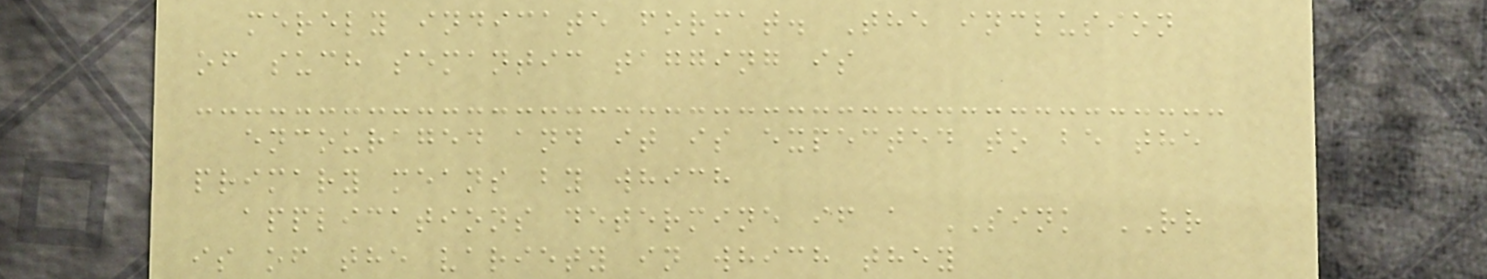merely indicate format. The inclusion
of such semantic tagging is
encouraged and it is expected to be the
primary means by which
applications determine if a SINK RR
is of the variety in which they
